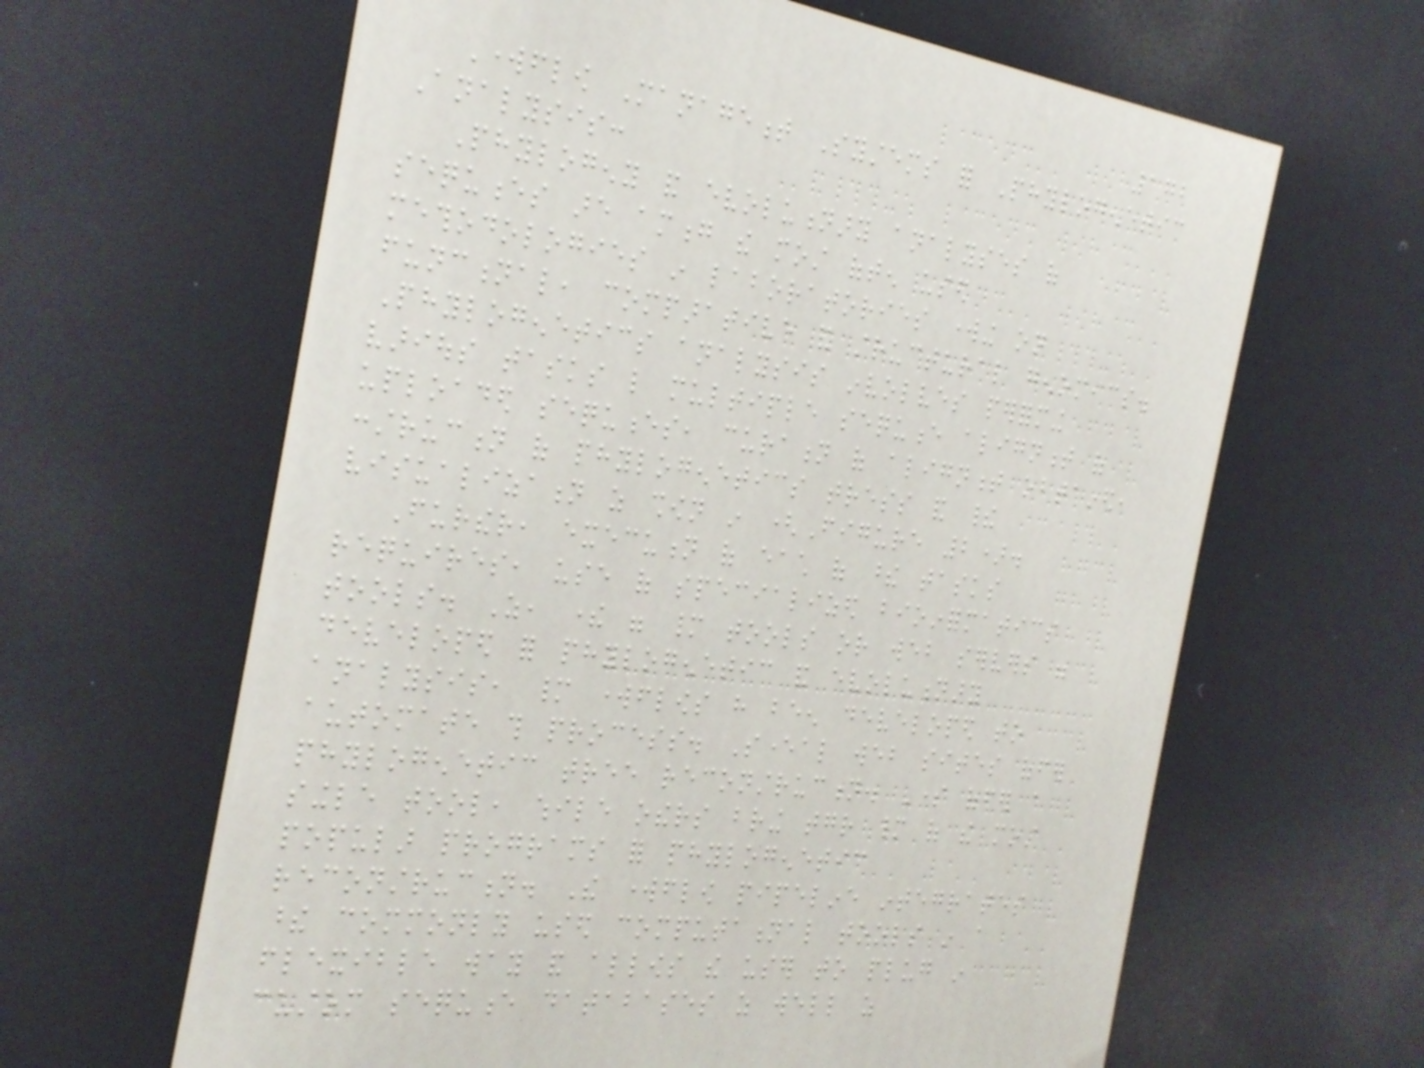172
Workflow Management Systems for Phylogenetic
Analysis:
Phylogeny and evolutionary analyses of
sequences are among the most often used
methodologies in laboratories working on
functional, comparative and structural genomics.
Phylogenetics analysis involves performing
various tasks like multiple sequence alignment of
uploaded sequences, curation of alignment obtained,
construction of phylogenetics tress and their
visualization as shown in (Figure 2).
Further, execution of each of these tasks
requires, use of specialized bioinformatics
tools. As, there were many tools or web servers were
developed for phylogenetic and evolutionary
analysis, many workflows have been developed to
automate this process. Several web sites offer
phylogenetic tree reconstruction. Some offer a
single tool, while others bring together many of the most
popular programs for phylogenetic
reconstruction. The workflow pipeline integrates
these commonly used computational tools in a
flexible way and allows the user to plug in
custom sequence databases as well as
